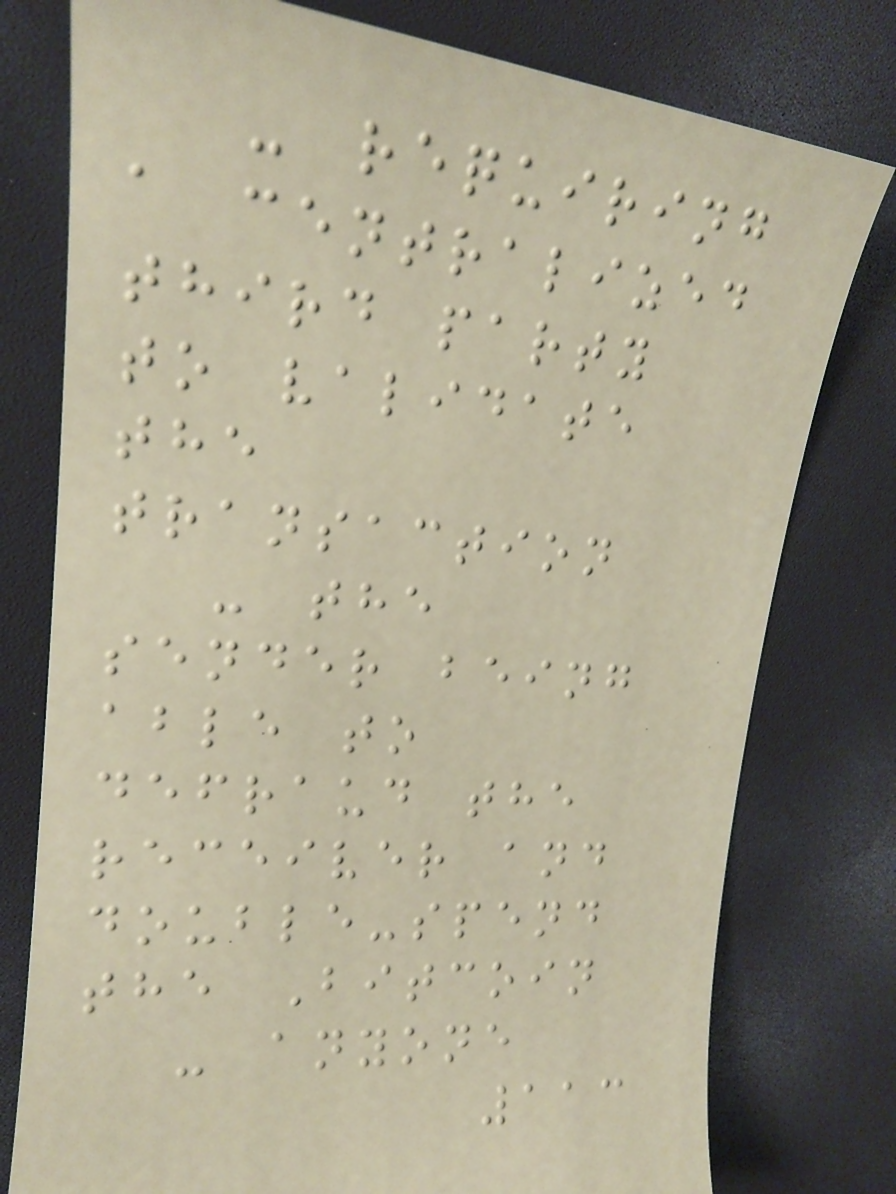- requiring
a centralized
third party
to validate
the
transaction
- the
sender being
able to
defraud the
receiver and
double-spend
the Bitcoin
- anyone
113
